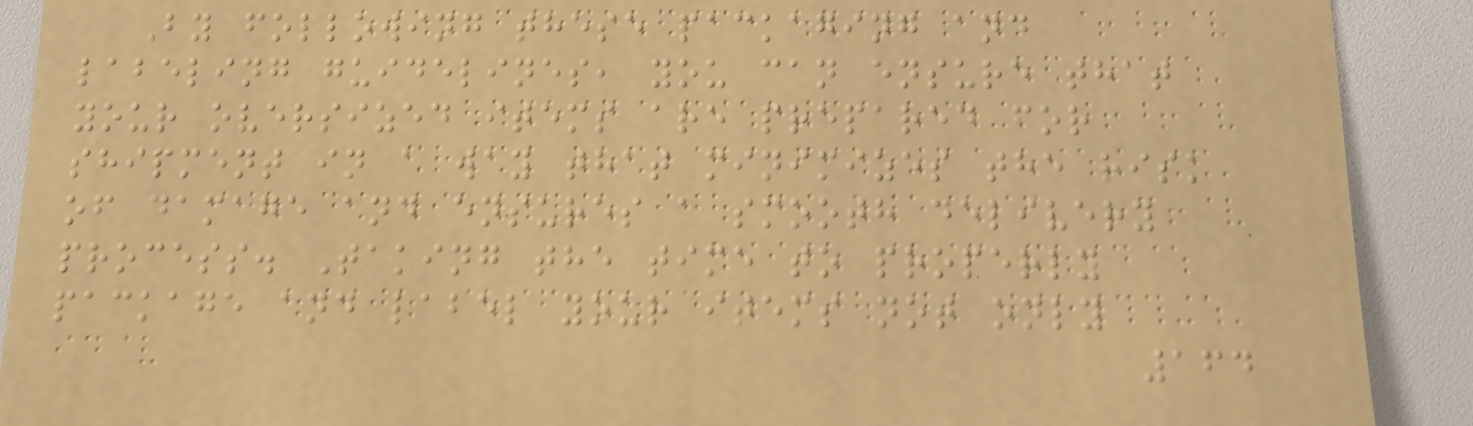By following these packaging and
labeling guidelines, you can ensure that
your oversized items are prepared for
shipment in a way that minimizes the risk
of damage and ensures a smooth delivery
process. Taking the time to properly
package and label your items not only
164
